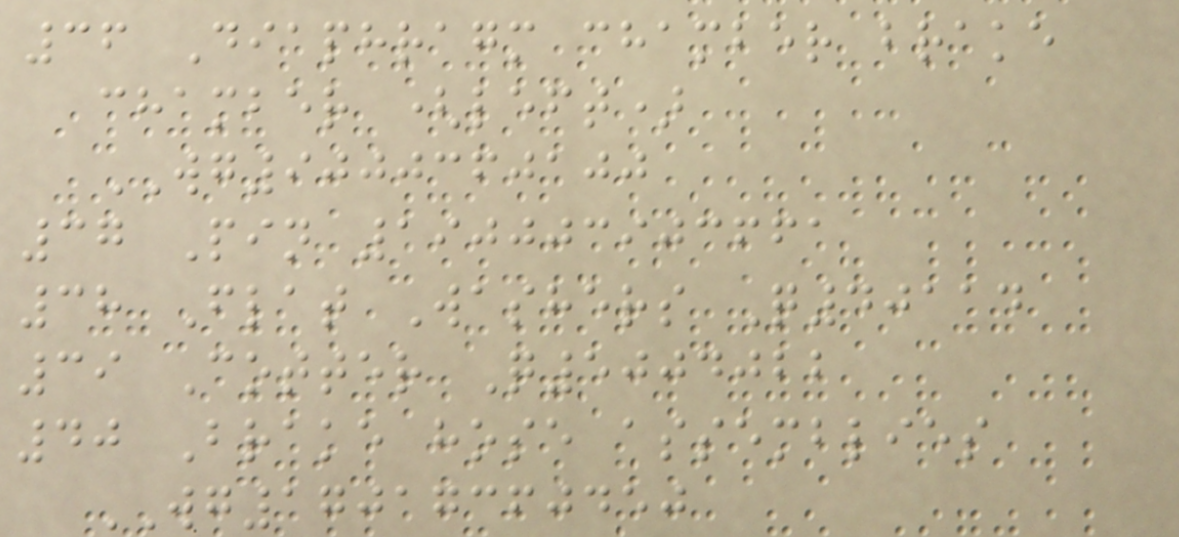36 Diaphragm chamber brake
chamber (left)
WG9000360100
37 Pin 190003903661
38 Flat Washers Q40114
39 Cotter Q5004022
40 Brake hose assemblies
WG17017360450
